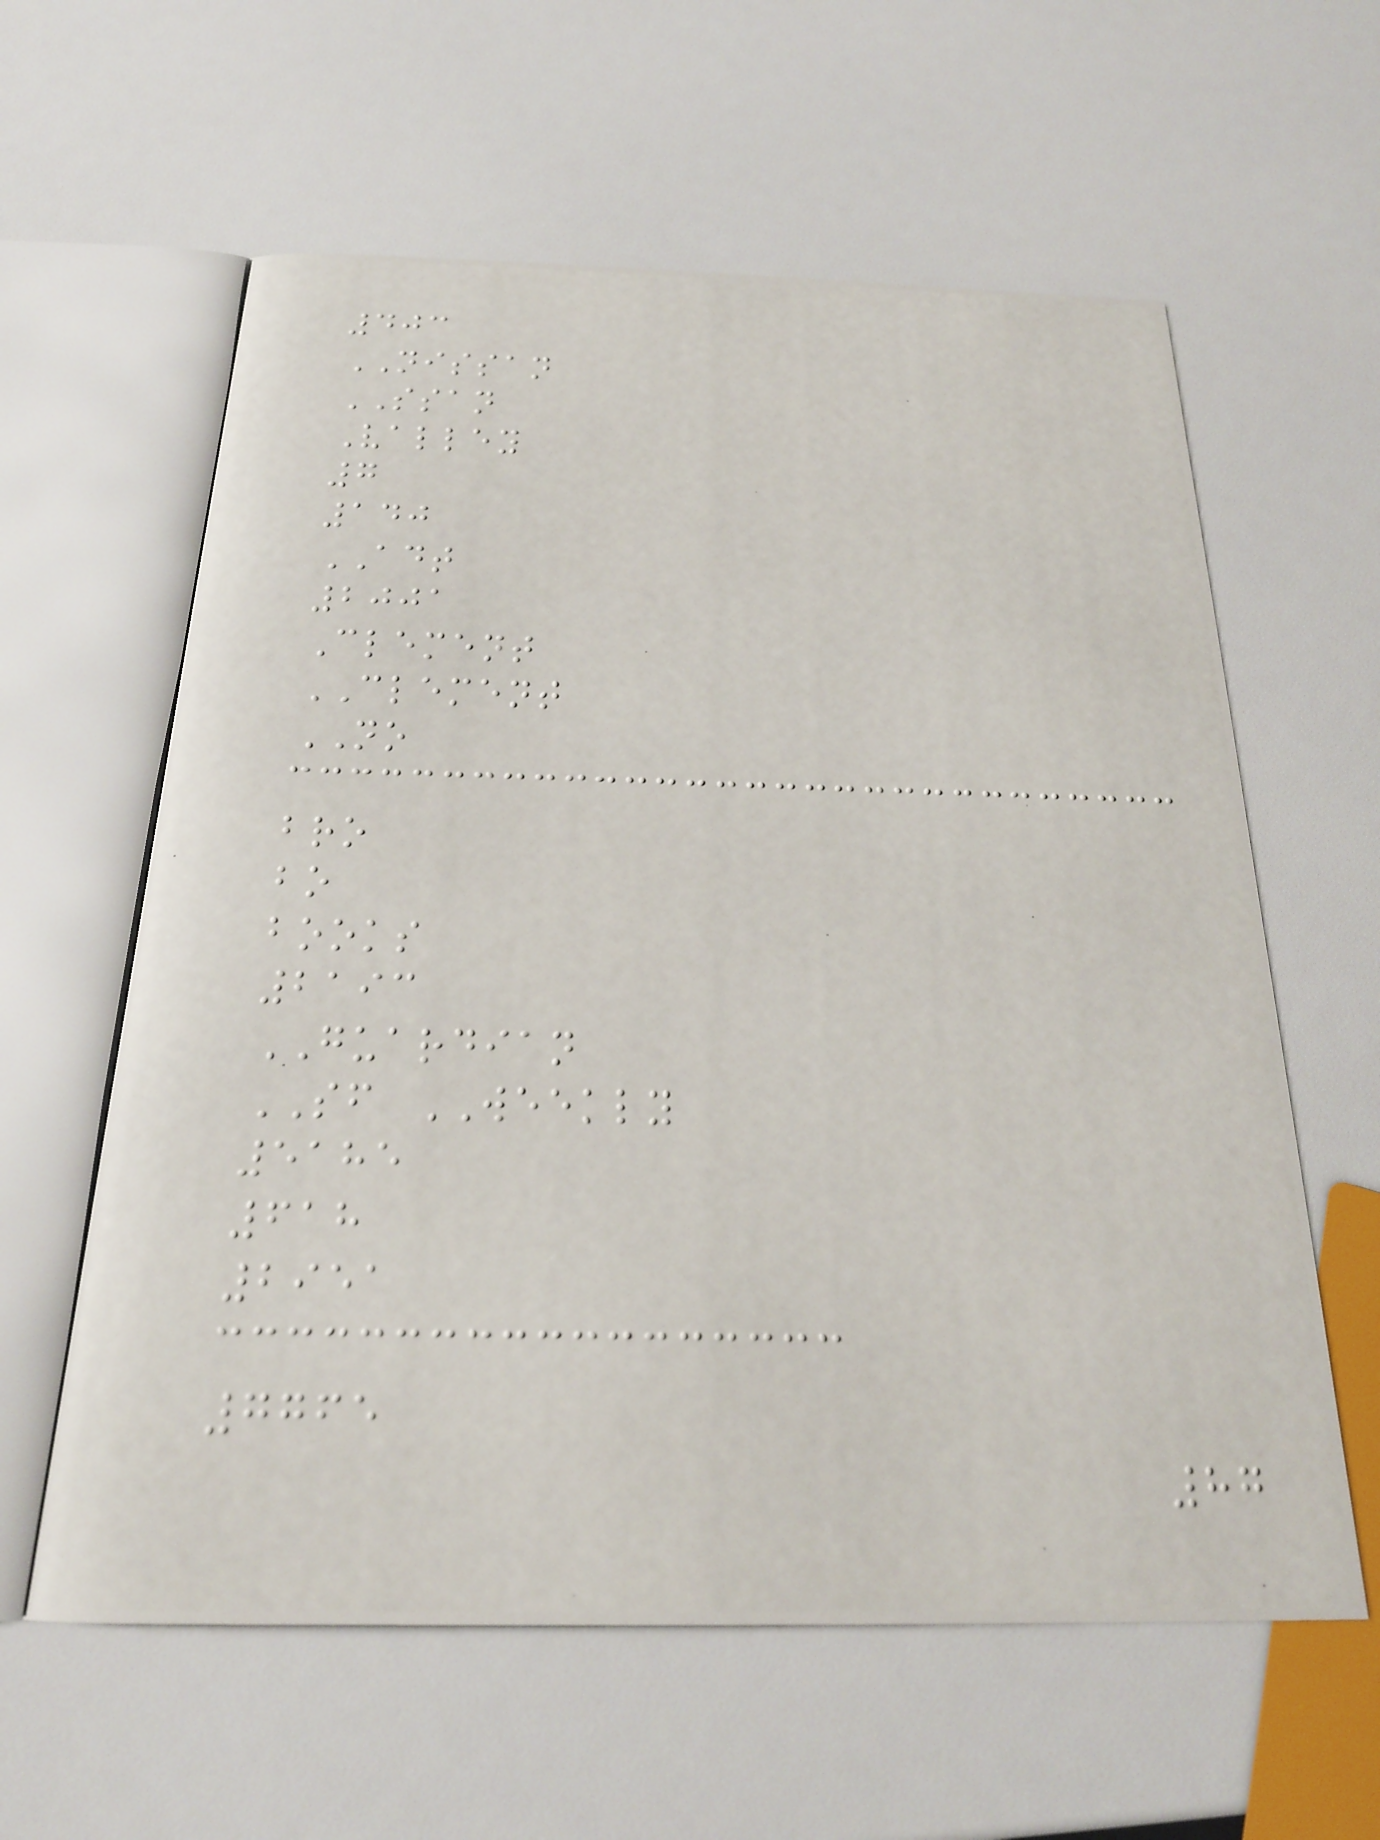403
NISSAN
SSAN
Valley
7
140
ADT
2001
Clement
CLEMENT
NO
bro
bo
books
2193
GUARDIAN
SF WEEKLY
5185
618
2951
7765
87
